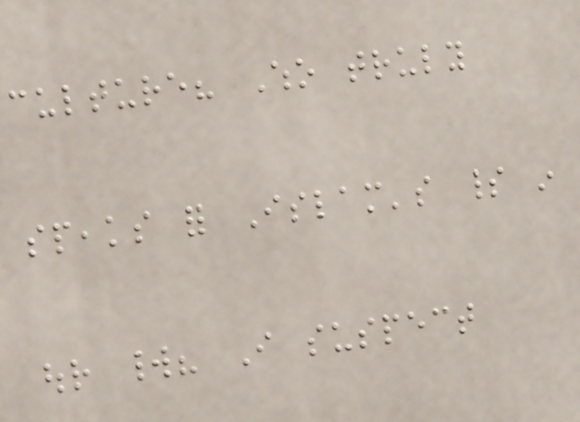culture? Who truly
speaks for Islam's spirit in
our world? I suspect
